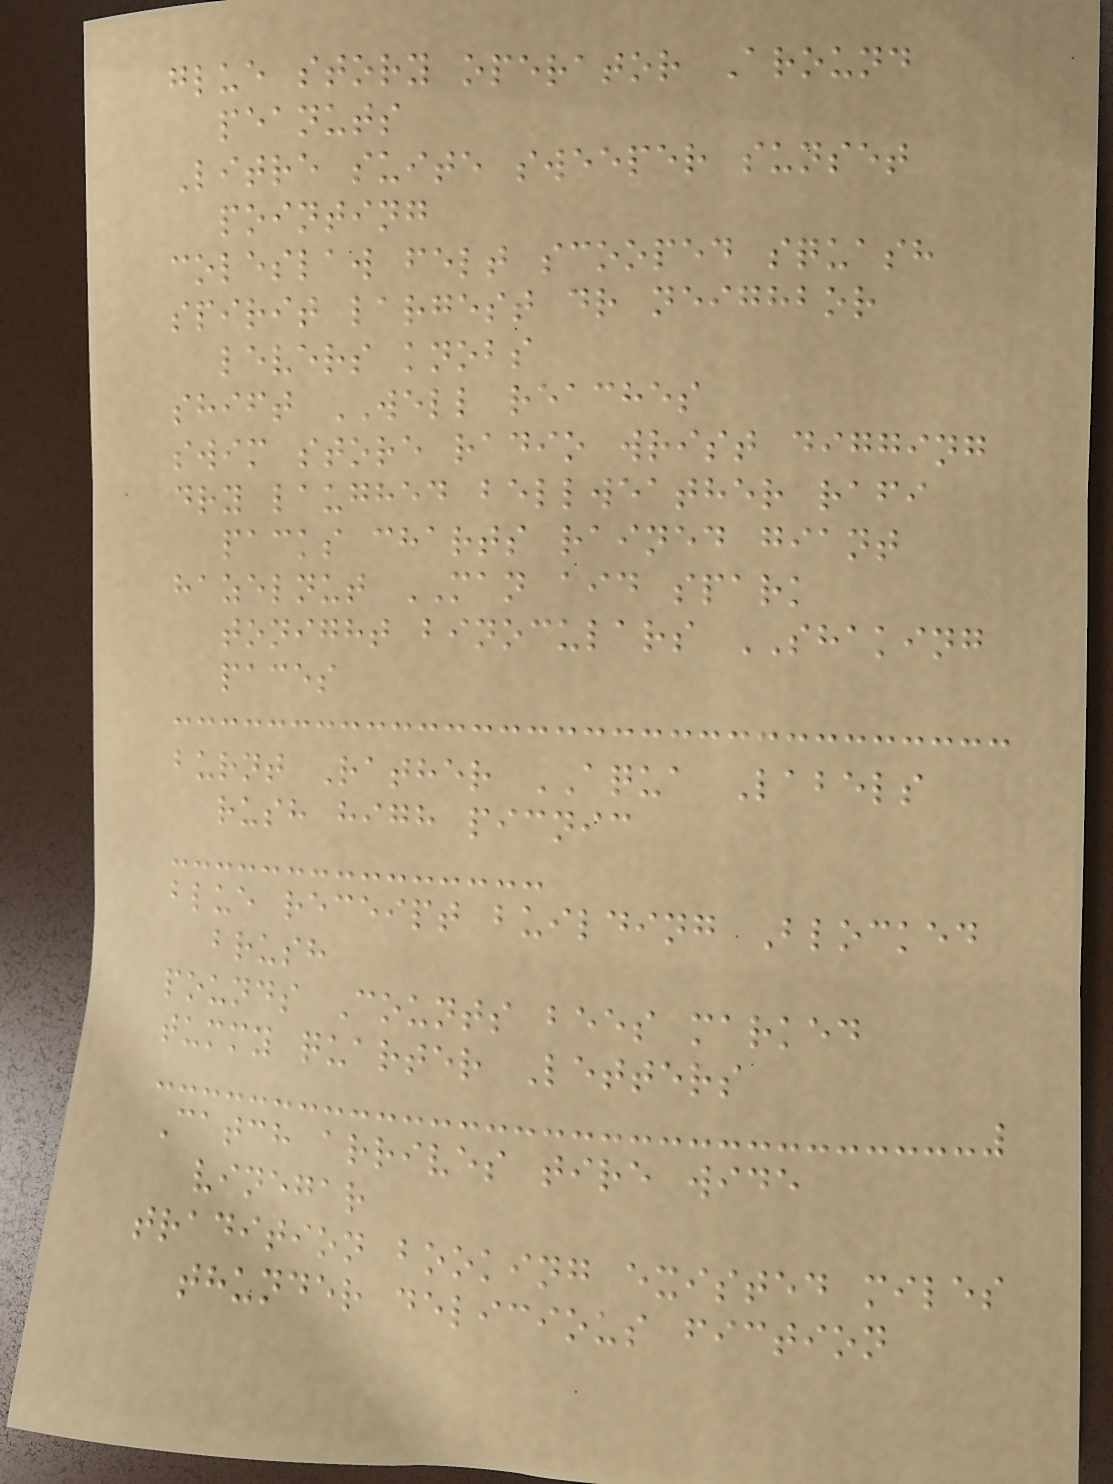glue story operator Around
peanuts
Litre suite sweeper sunset
pointing
coleslaw felt scooped squash
spirit largest dr neighbor
levers knobs
shift WELL reaches
swim store radio wrist digging
dry laughed bellweather rafi
packs charts rained giant
hazelnut MAN aid spark
tonight binoculars SHAKING
paces
burnt Rather AQUA Labels
rush high picnic
blue receipt building Blocked
brush
pounds Counts bees marked
tummy quarter Letters
Catch arrives tire wide
vinegar
tradition booking existed miles
thunder delicious fiction
